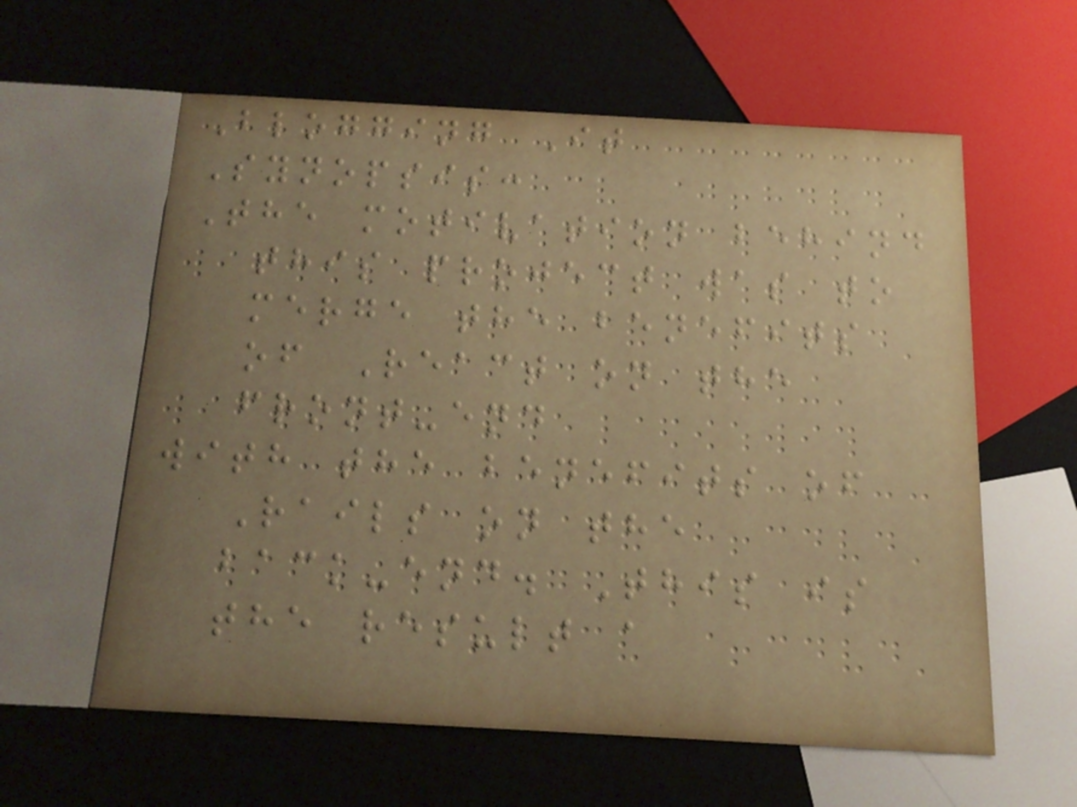Blogging It
Synopsis:
The motivation behind
this project was to
merge the benefits
of React on the
front-end
with the benefits of
Rails on the
back-end. This is
the result a
